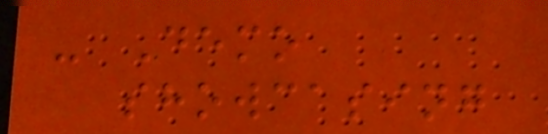- Demo
showcasing
